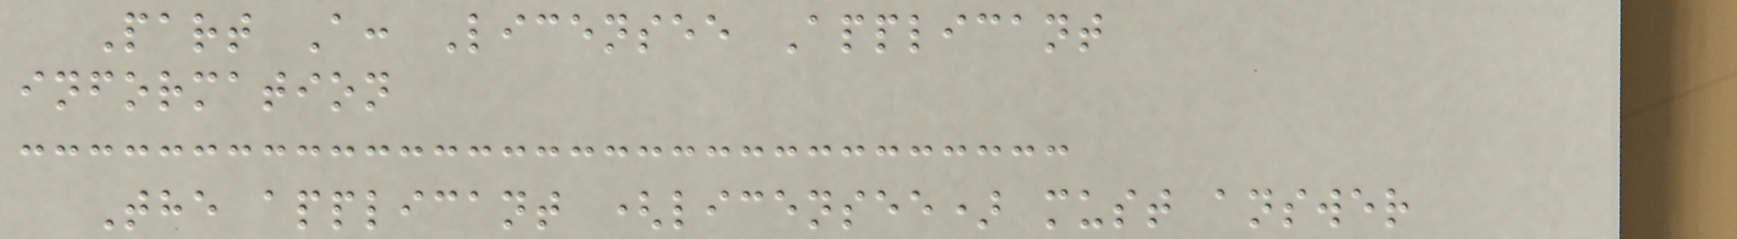Part A: Licensee Applicant
information
The applicant (licensee) must answer
